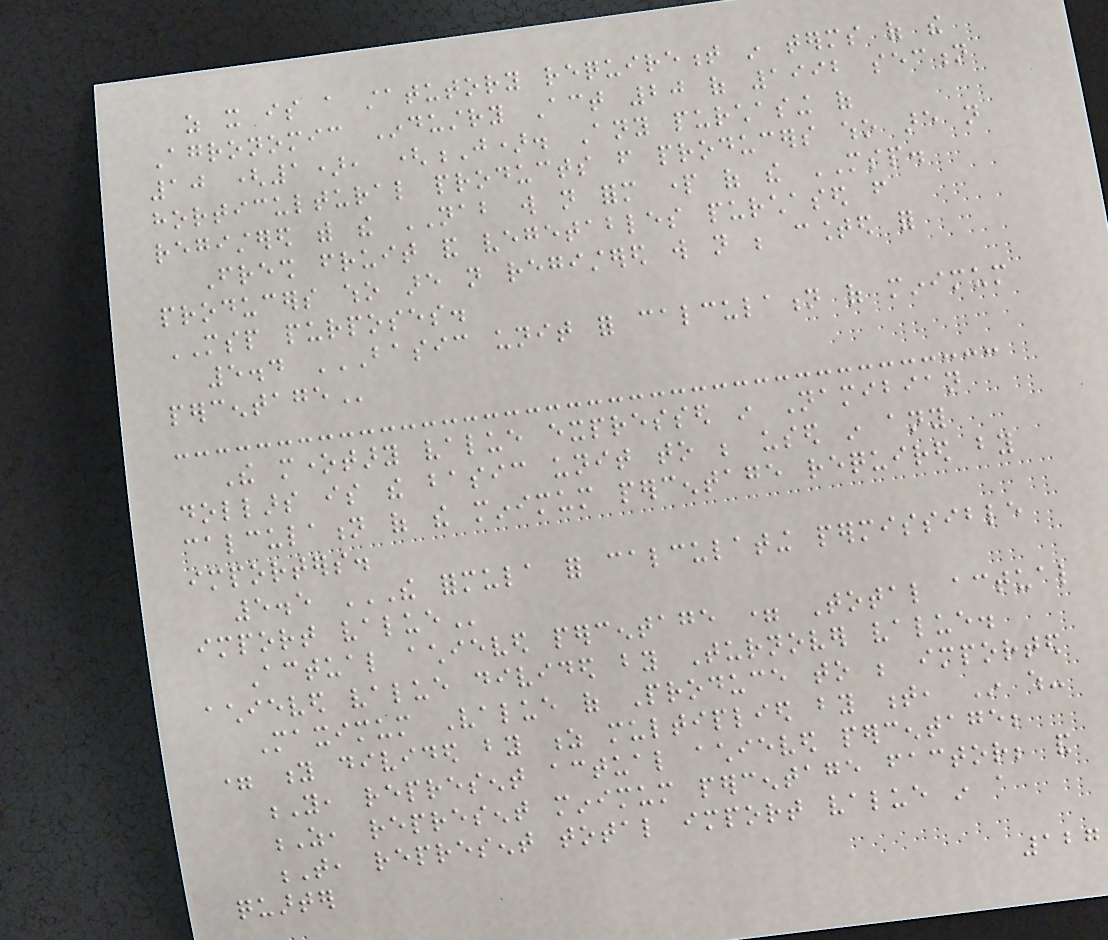as it is a statutory requirement in terms of the
Agronomic Industry Act 20 of 1992 section
10 (1), (J). Any purchasing of
horticultural products from producers who are not
registered with the NAB will not form part of the MSP.
Fresh fruit and vegetables purchased from
producers who are not registered will not be counted for
MSP purposes.
5.4 BASIC UNIT FOR CALCULATION OF MINIMUM
PERCENTAGE
The monetary value expressed in Namibian
dollars is the basic unit to be used in any
calculation of the minimum percentage required by
importers.
5.5 THE FORMULA FOR CALCULATING PERMISSIBLE
IMPORT VALUE
Actual achieved percentage = Total actual
achieved value divided by Turnover value.
Maximum Value of Produce to be imported
= y divided by z multiplied by t, In which-
Y, represent actual achieved percentage;
Z, represent minimum percentage factor; and
T, represent total import value in a
quarter
127
